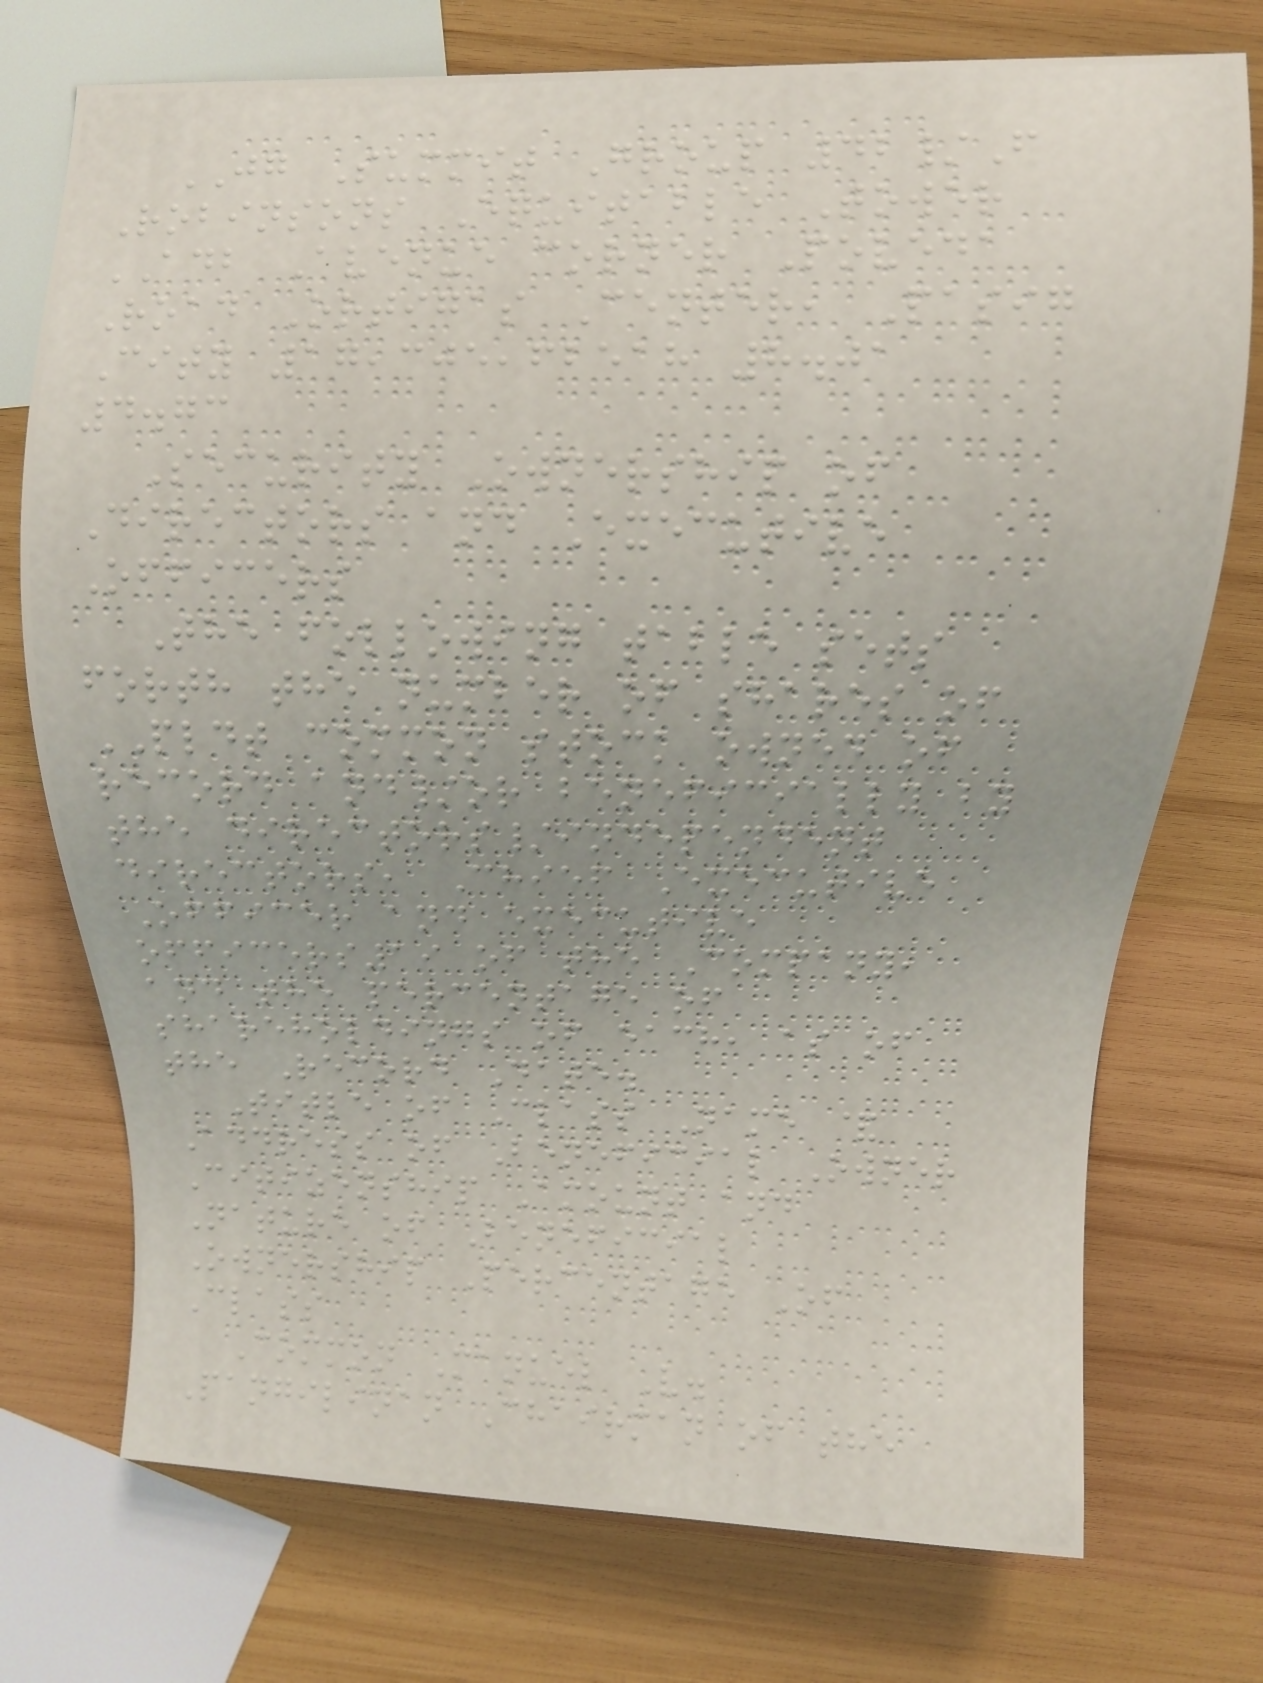JG Summit Group 42/F
Robinsons Equitable Tower
ADB Avenue corner Poveda
Road Ortigas Center, Pasig
City 17,305,62518 8.01
4.73
Security Ownership of
Directors and Executive
Officers
The following table sets
forth the number of shares of
PLDT common stock owned of
record and/or beneficially by
the directors/independent
directors, Chief Executive
Officer and executive
officers19 of the Company,
and the percentage of
shareholdings of each, as of
the Record Date.
Title of Class Name &
Address of Beneficial Owner
Citizenship Amount and
Nature of Beneficial
Ownership Percentage Of
Class
Common Manuel V.
Pangilinan Chairman of the
